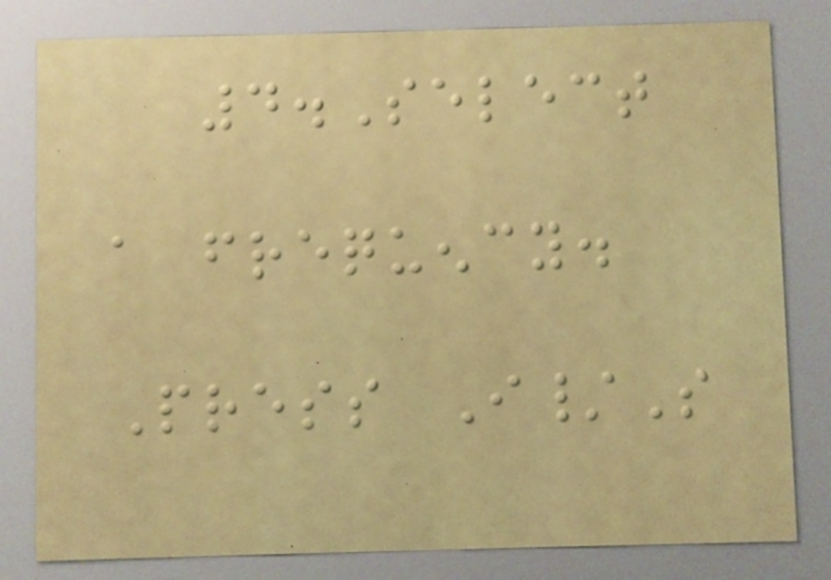4.Select
a frequency.
Press I/S
